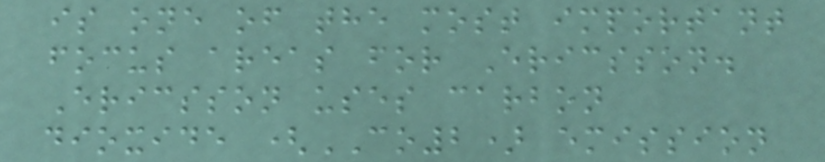is one of the most important
focus areas for Ericsson.
Ericsson uses carbon
dioxide (CO2) emission
